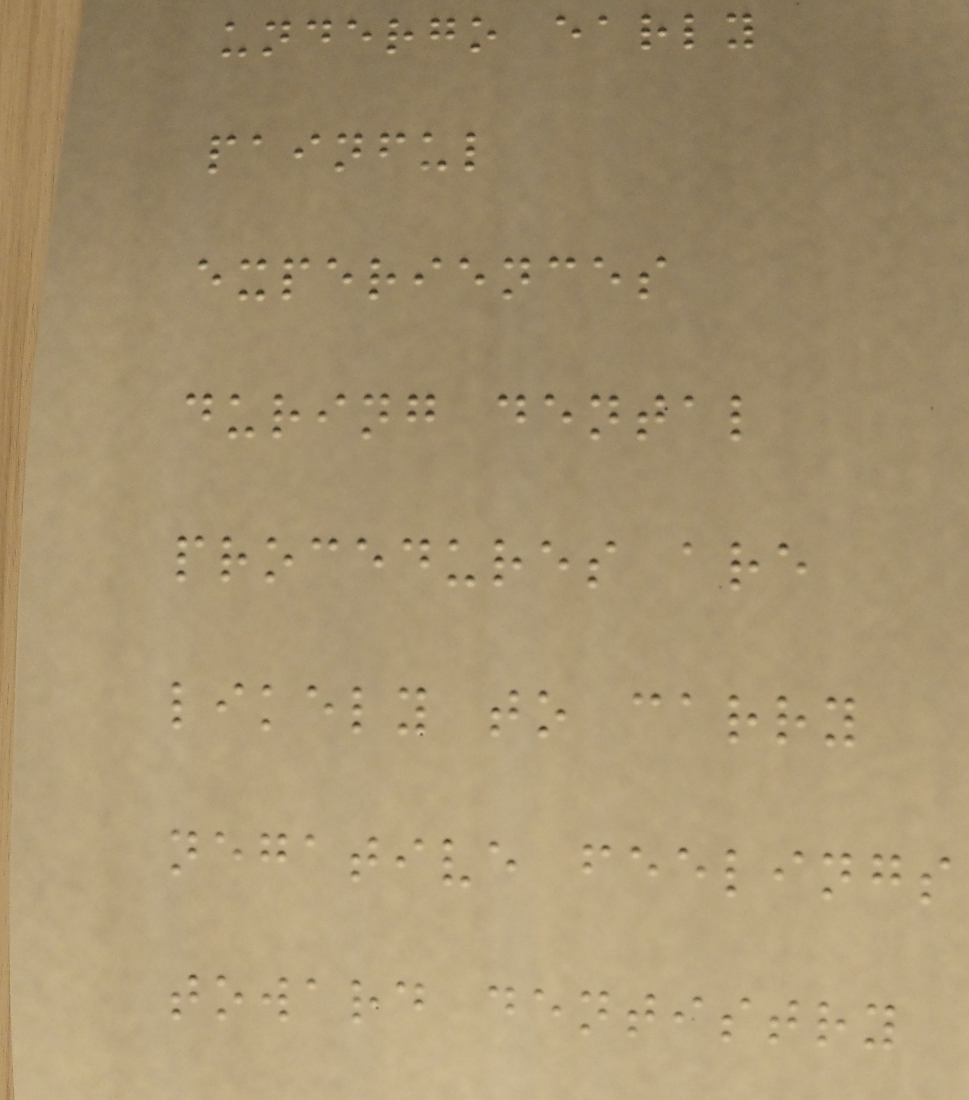undergo early
painful
experiences
during dental
procedures are
likely to carry
negative feelings
toward dentistry
